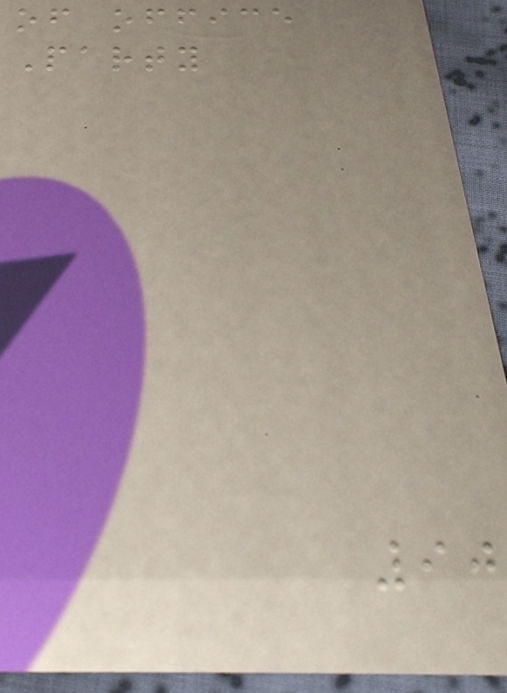of office
Party
90
